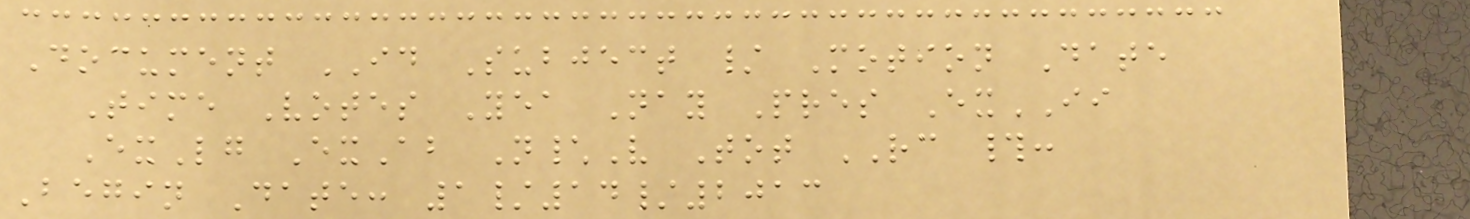Document ID Subject / Motion Date
Time Votes Yea Nay Pres ExII
ExLg ExAb N\V Tot RC #:
Begin Date: 1/14/2013
